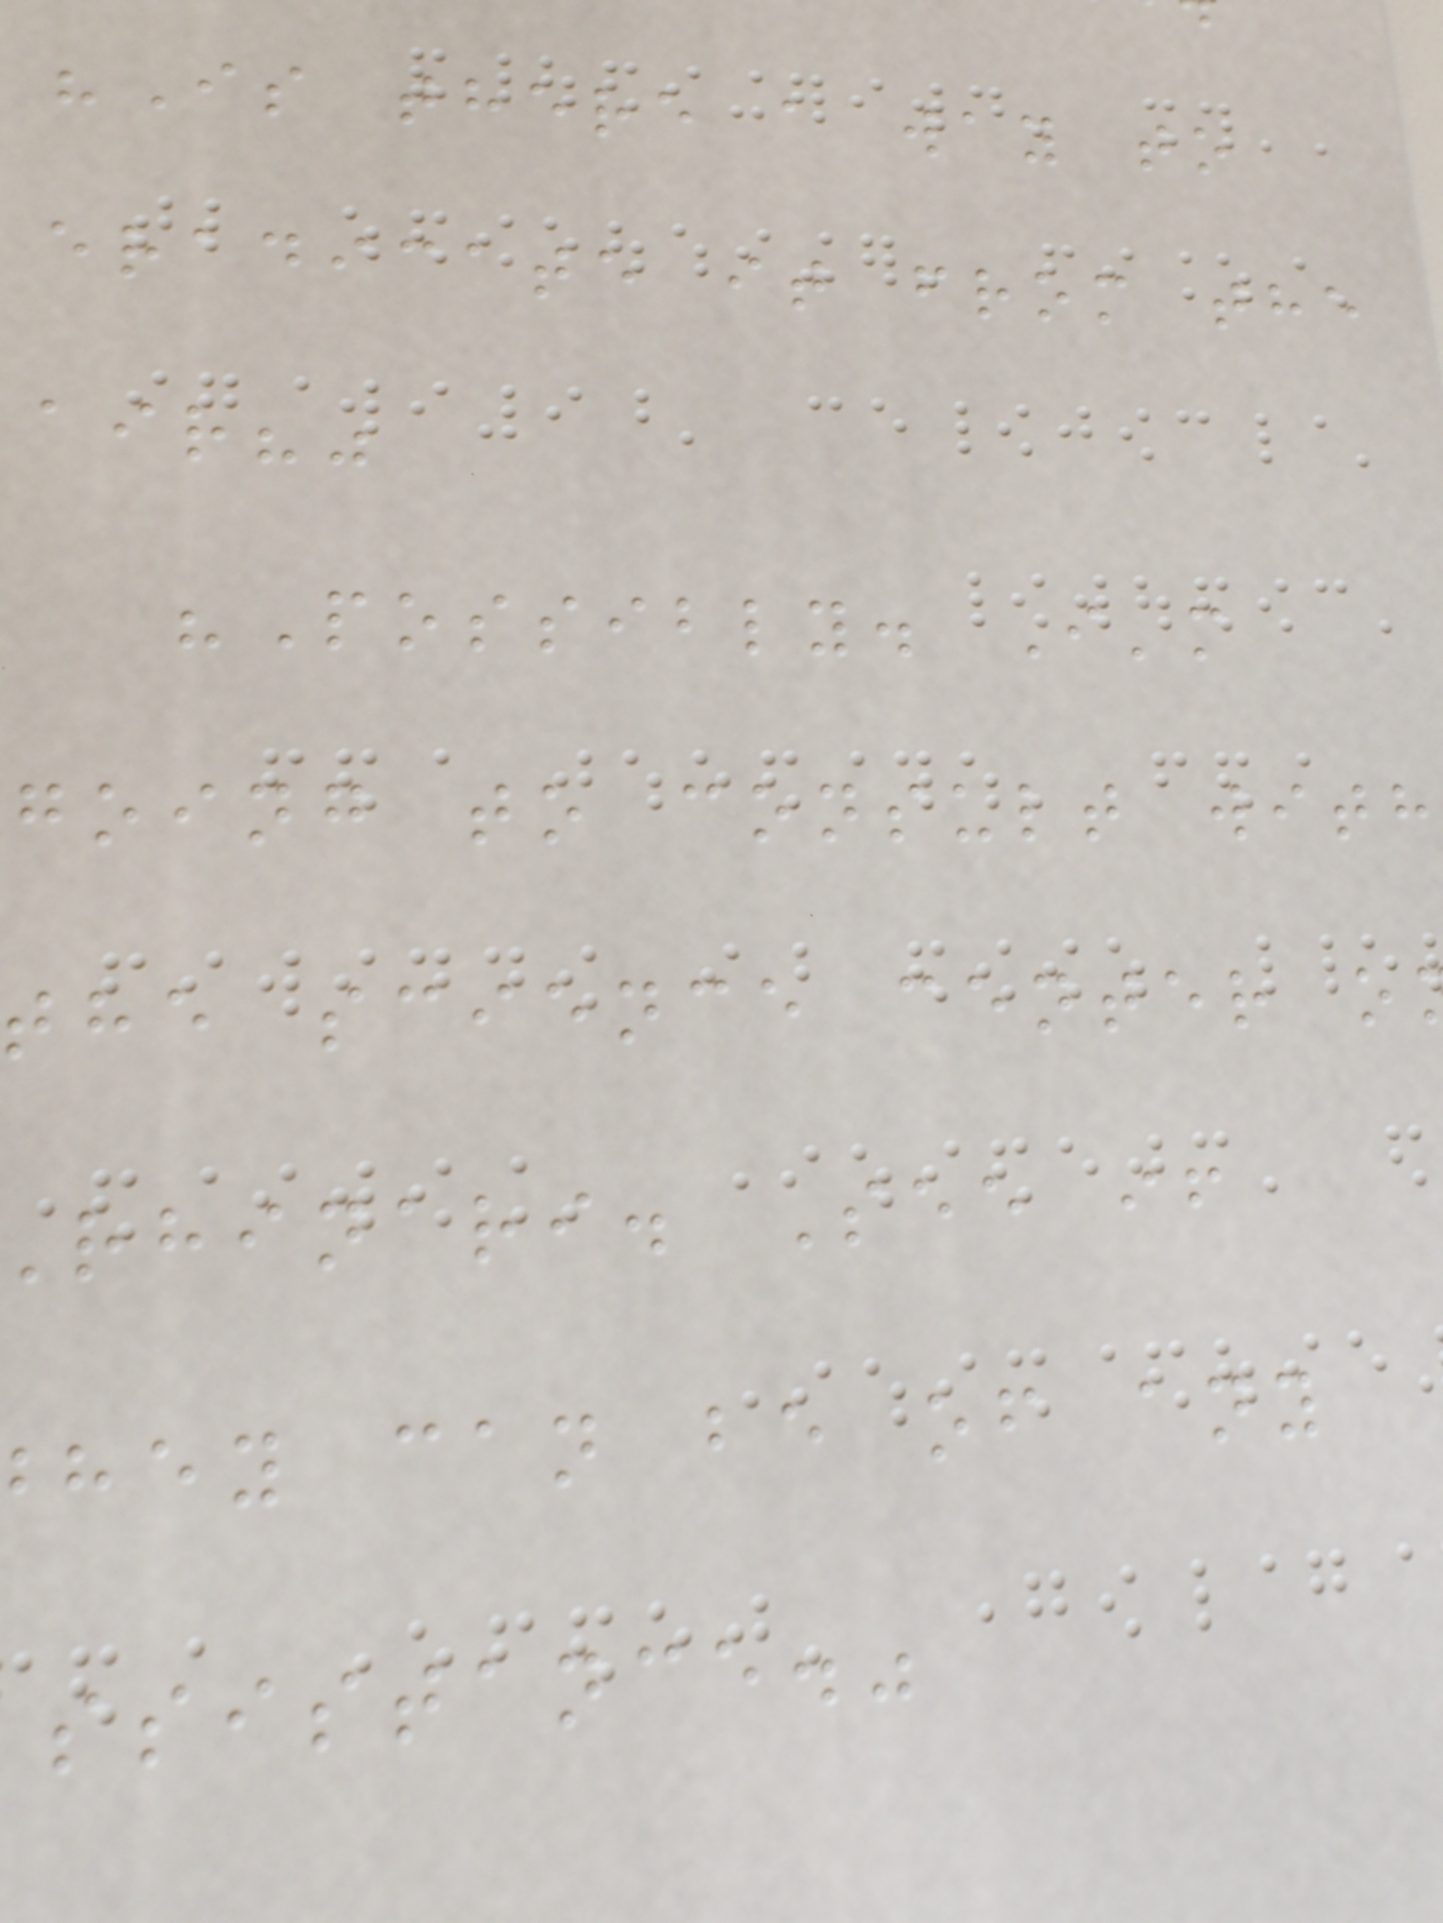"Is there a way to
eradicate it from the
air?"
"Possibly. I'm
going to consult with
the science center o
rhinari. See if
hey can be of any
ssistance."
